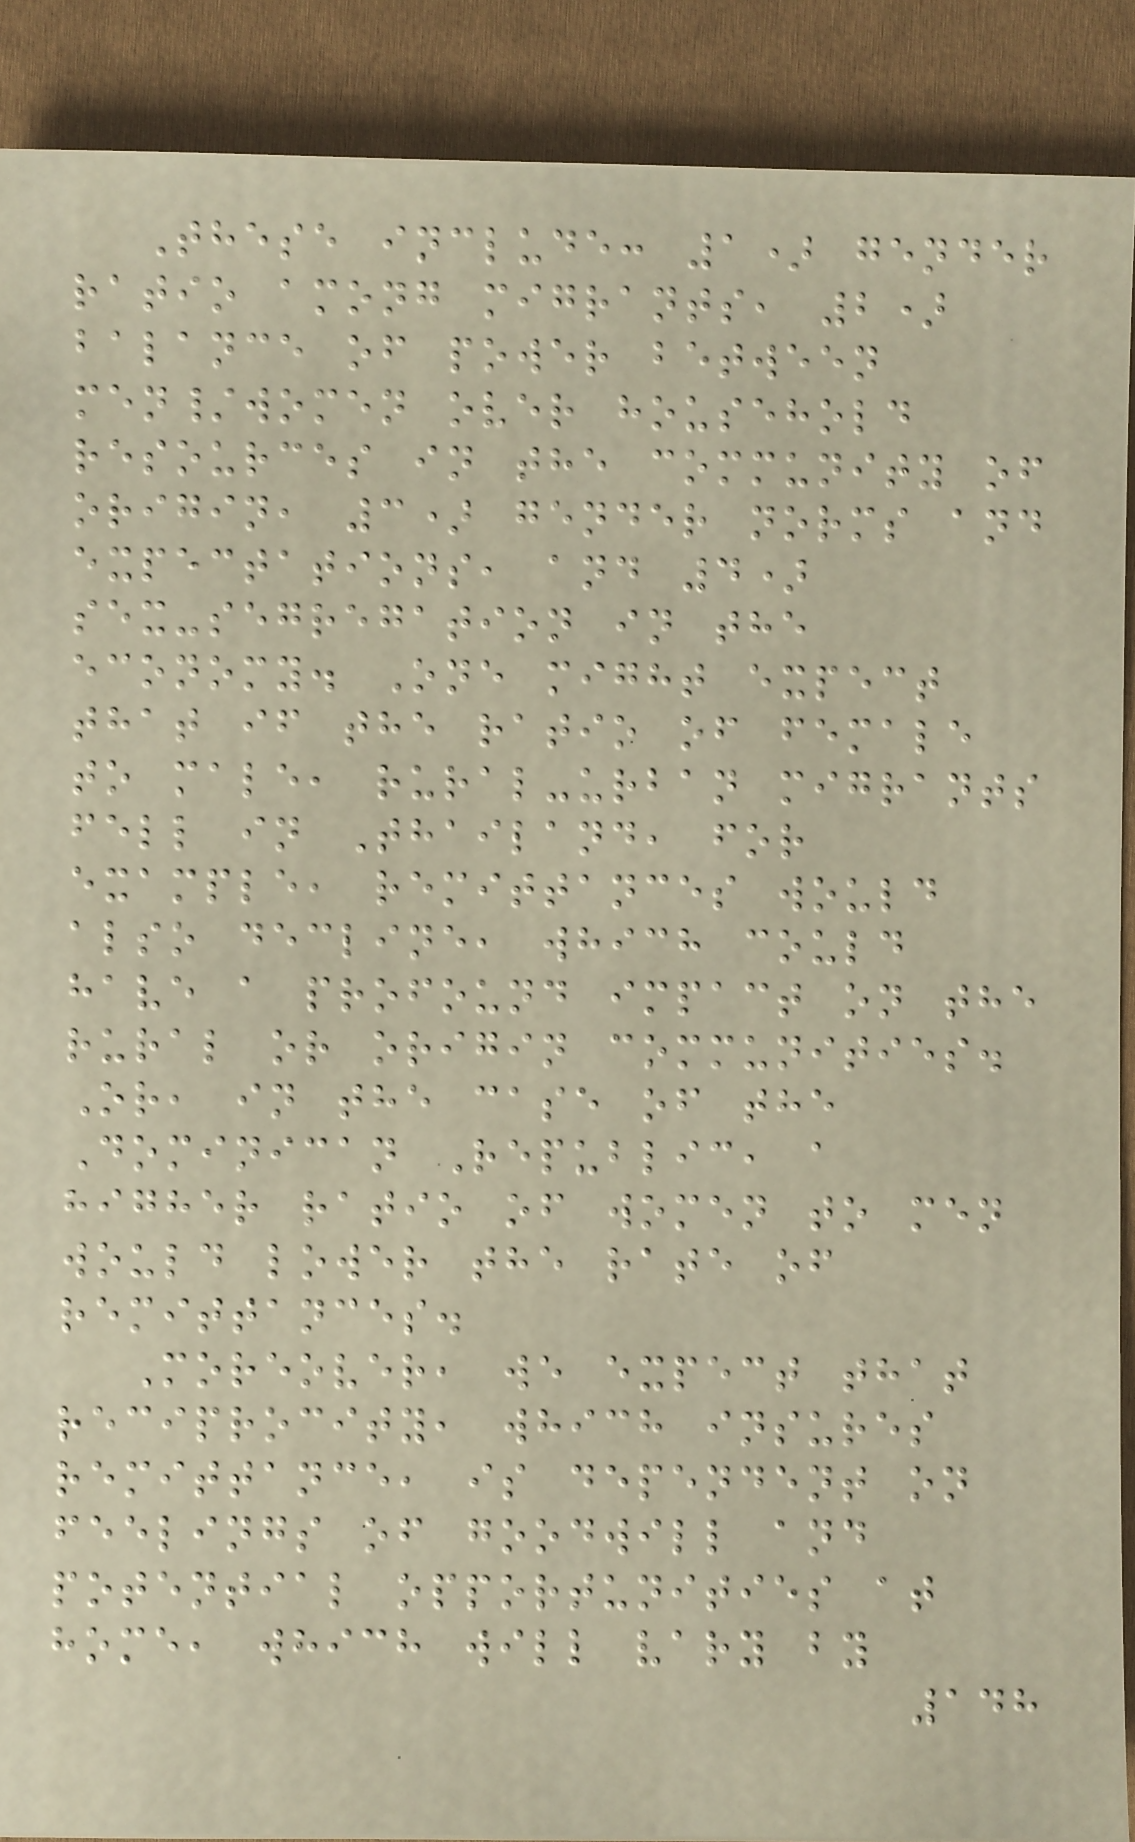These include: 1) gender
ratio among migrants, 2)
balance of power between
men/women over household
resources in the community of
origin, 3) gender norms and
expectations, and 4)
sex-segregation in the
economy. One might expect
that if the ratio of female
to male, rural-urban migrants
fell in Thailand, for
example, remittances would
also decline, which could
have a profound impact on the
rural or origin communities.
Or, in the case of the
Dominican Republic, a
higher ratio of women to men
would lower the rate of
remittances.
Moreover, we expect that
reciprocity, which insures
remittance, is dependent on
feelings of goodwill and
potential opportunities at
home, which will vary by
148
